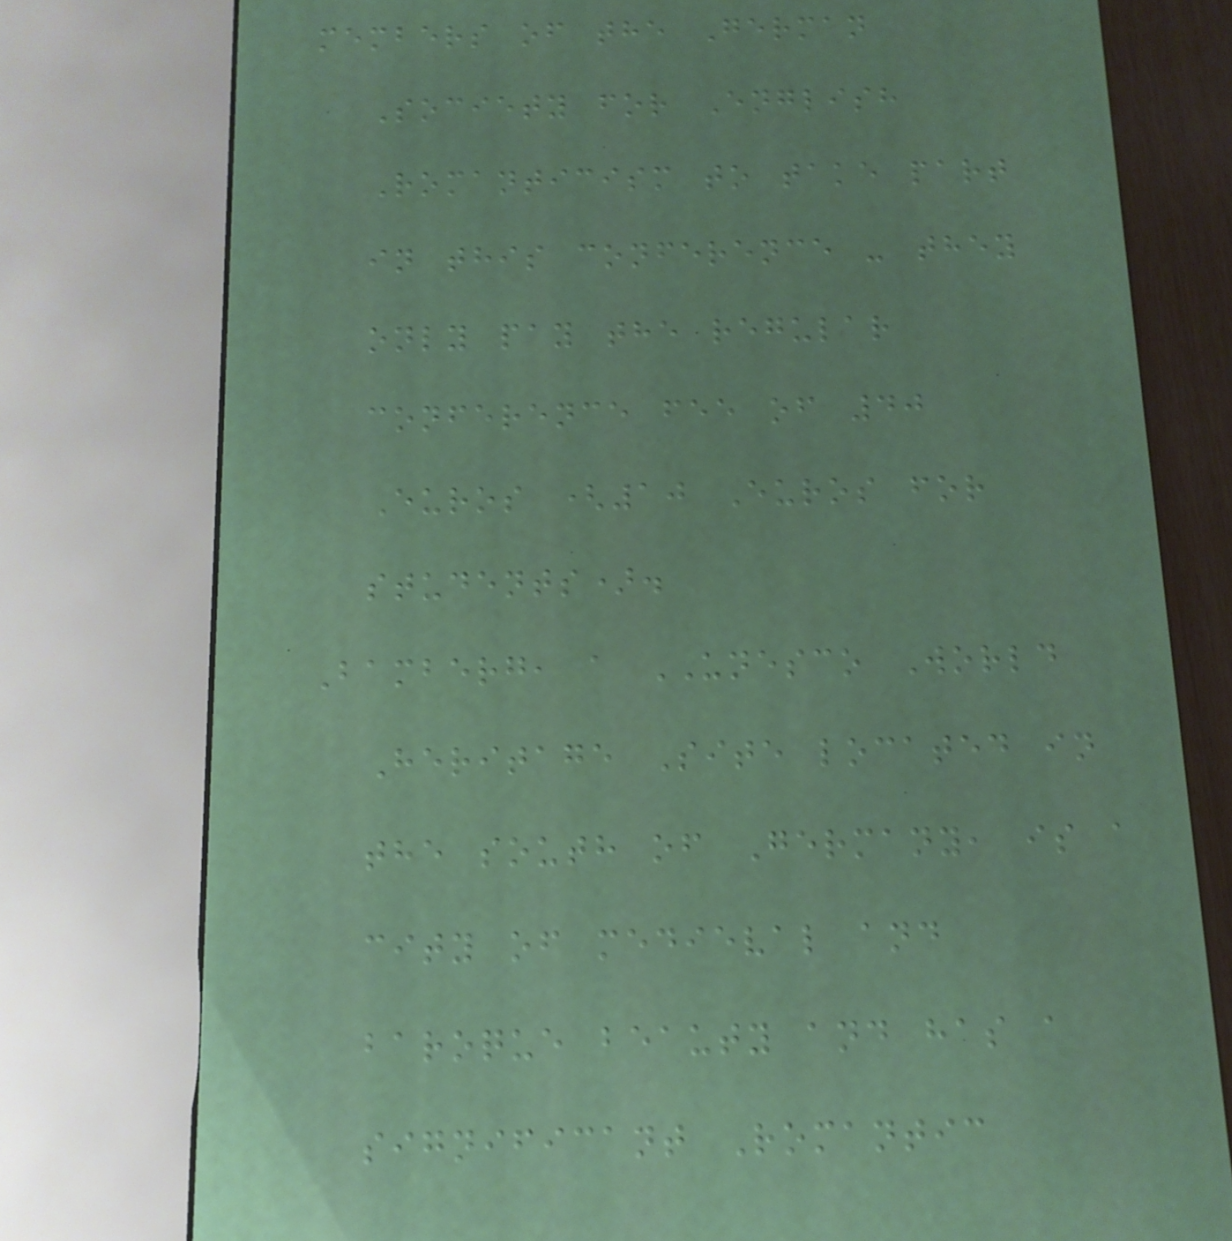members of the German
Society for English
Romanticism to take part
in this conference - they
only pay the regular
conference fee of 40
Euros (10 Euros for
students).
Bamberg, a UNESCO World
Heritage Site located in
the south of Germany, is a
city of medieval and
baroque beauty and has a
significant Romantic
